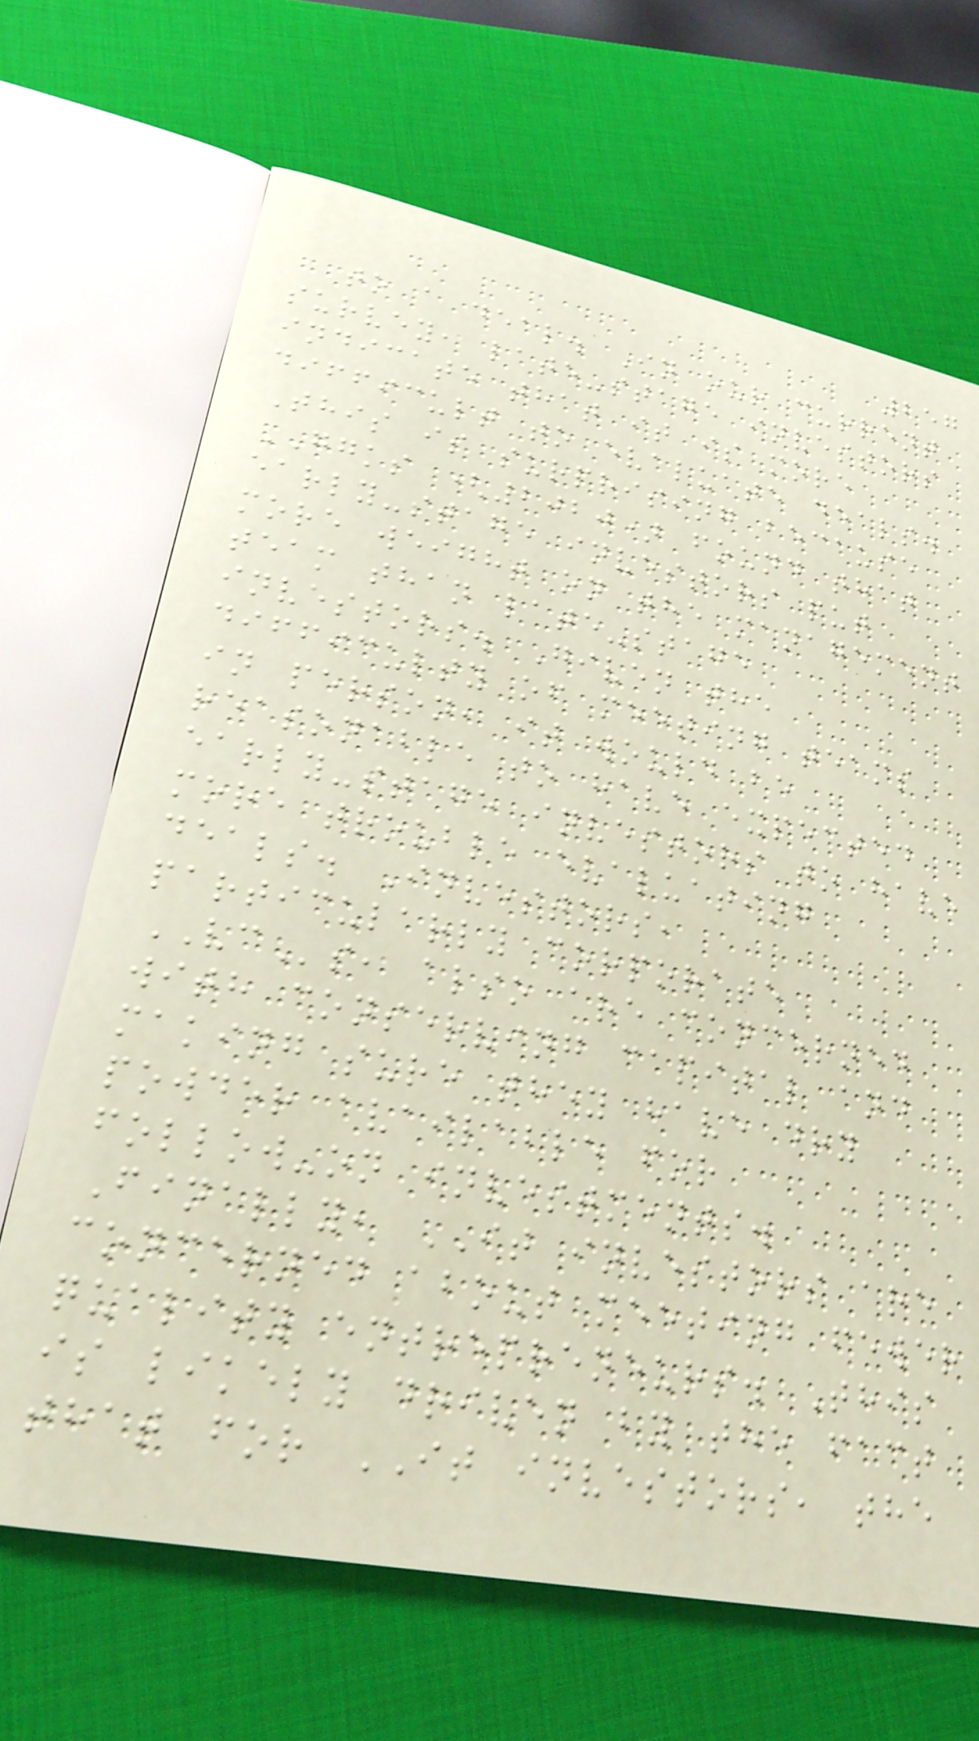257
to a deal. In our current
survey, late-stage investors
indicate that it is more
difficult to evaluate deals.
This is surprising because
GGKS (2020) found that
early-stage investors put
more weight on the management
team than late-stage
investors. Given the
difficulty of meeting teams
in person, it would be
reasonable to have expected
early-stage investors to have
more trouble evaluating
deals. Investors,
particularly corporate
VCs, also are concerned
with conserving capital and
making sure they have dry
powder available for
follow-on investments.
Finally, IT investors are
concerned about meeting fewer
quality entrepreneurs. This
is likely driven by the fact
that for IT investors, the
